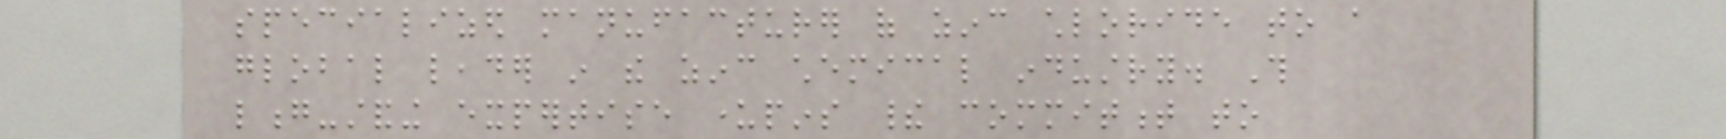specialized manufacturer of zinc chloride to a
global leader in the zinc chemical industry. This
long-standing expertise underpins their commitment to
